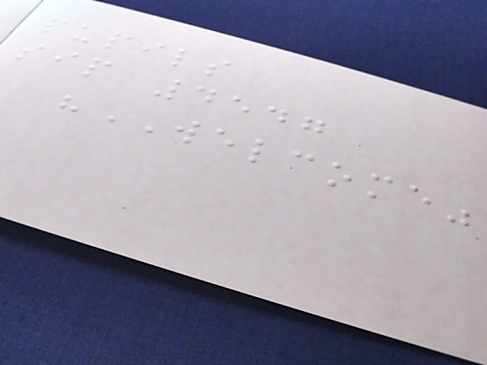pupils
sip 4547
"WELCOME"
